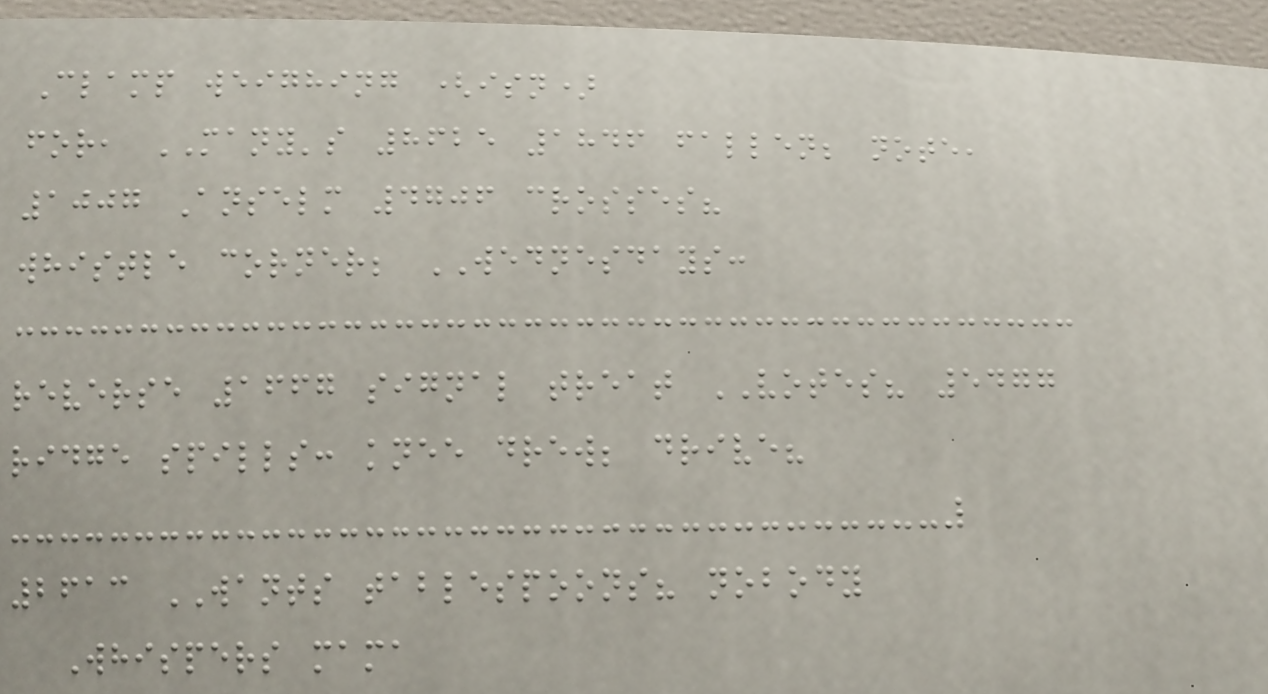Clamp weighing (isn)
for, MANY's 8625 1846 fallen; note,
1007 Anselm 4706 crosses?
whistle corner; WEDNESDAYS:
reverse 1667 signal treat VOTES? 5477
ridge spills: knee drew; drive?
2613 WANTS tablespoons? nobody
Whispers mama
